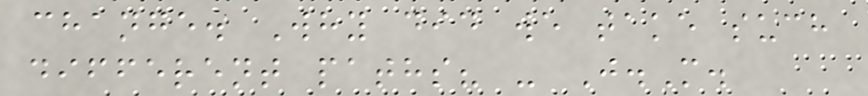change. Why did we take such
different paths? - J.M.
